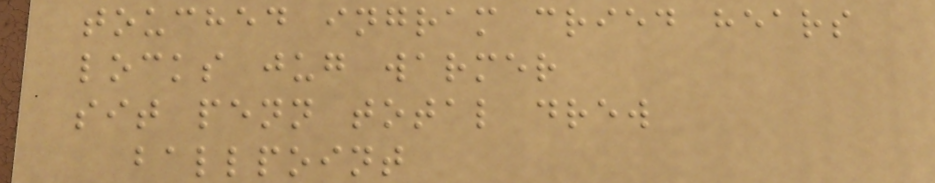touched ingram cried hears
locks jug warmer
sit penn total drew
ballpoint
